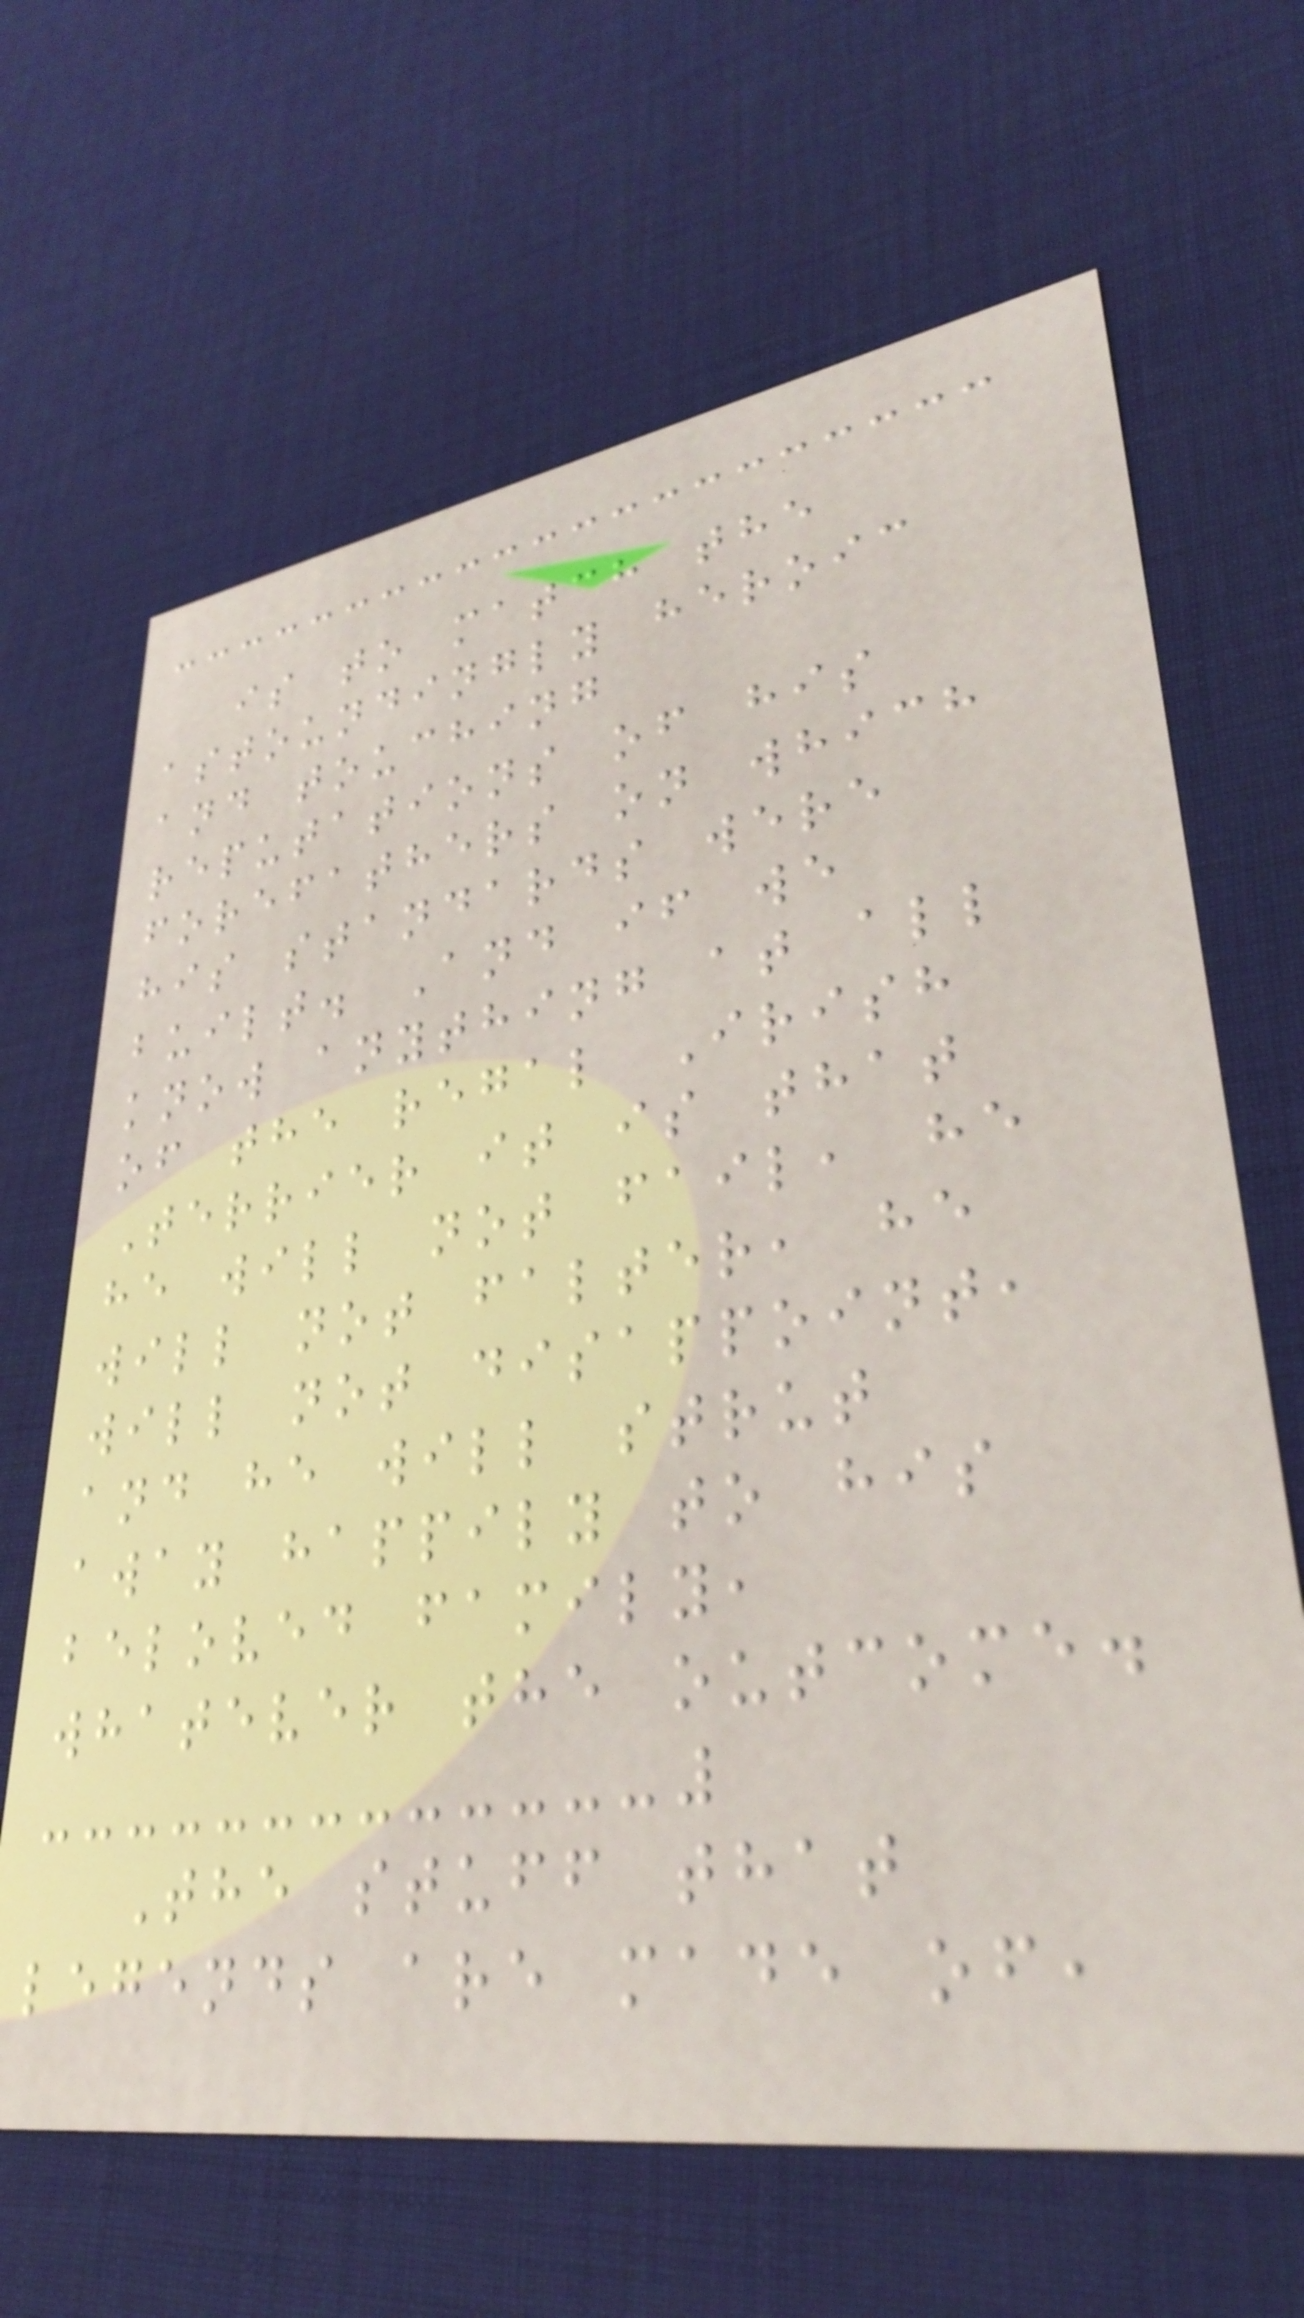is to match the
astoundingly heroic
and touching
reputations of his
forefathers on which
his standards were
built. And if we
know anything at all
of the regal Irish
Terrier it is that
he will not fail, he
will not falter, he
will not disappoint,
and he will strut
away happily to his
beloved family,
whatever the outcome.
The stuff that
legends are made of,
